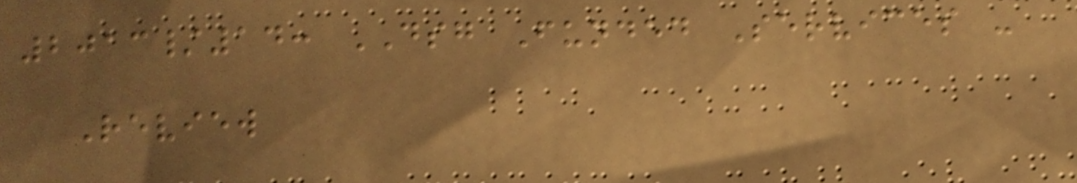2013/14: DSG Funded Services -
Review
